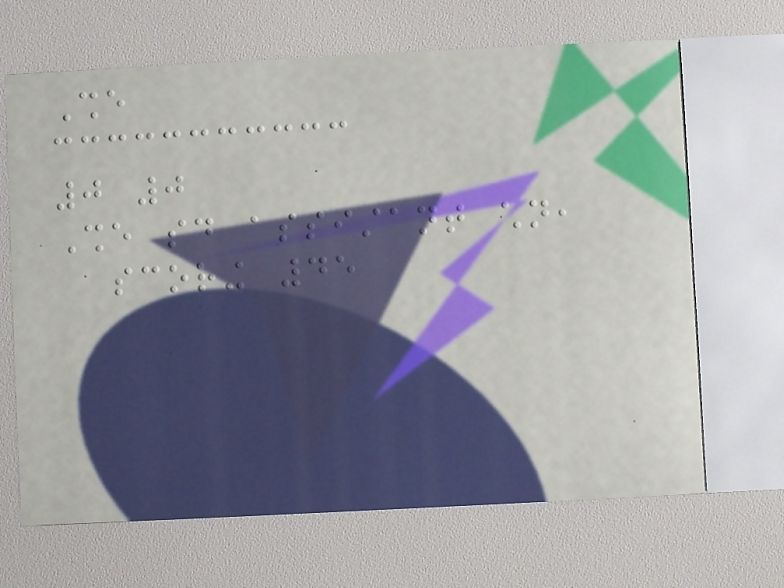She
0 0
She said assistant children,
scoring 45
